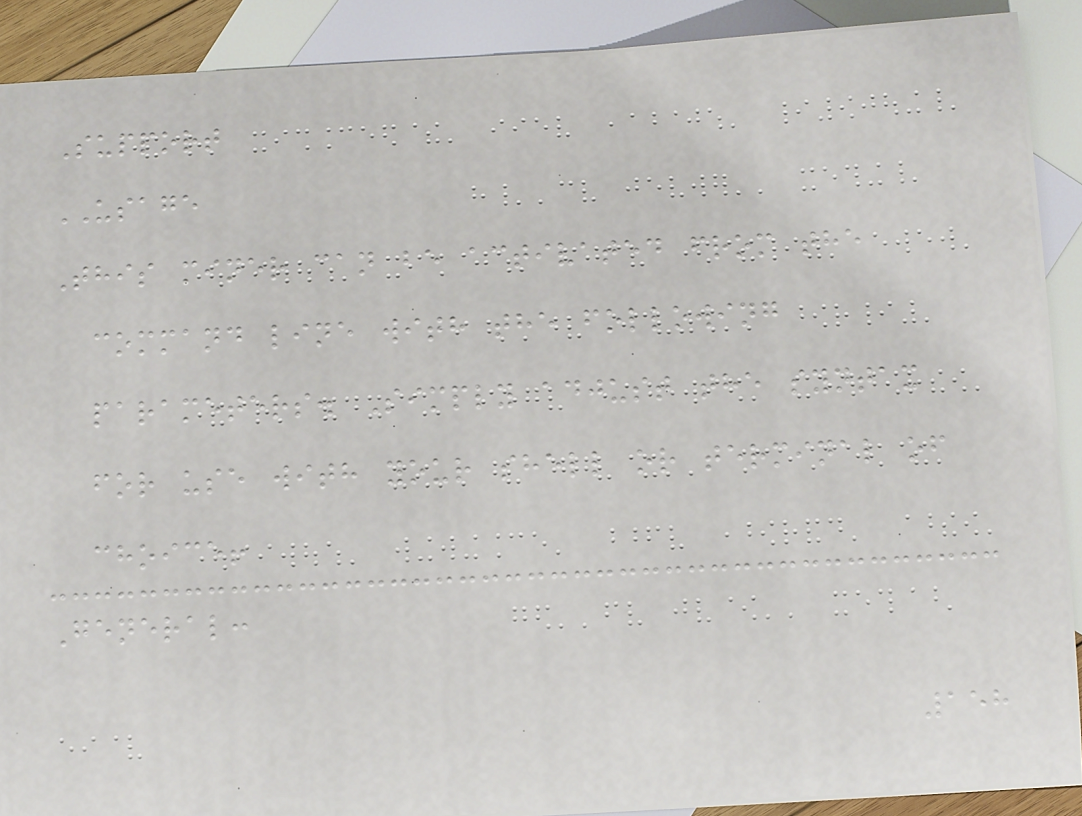Support
USAGE
This miner can be activated from the
command line with the following
parameters. Simply adjust the syntax
for use with your shell or terminal of
choice!
General:
158
